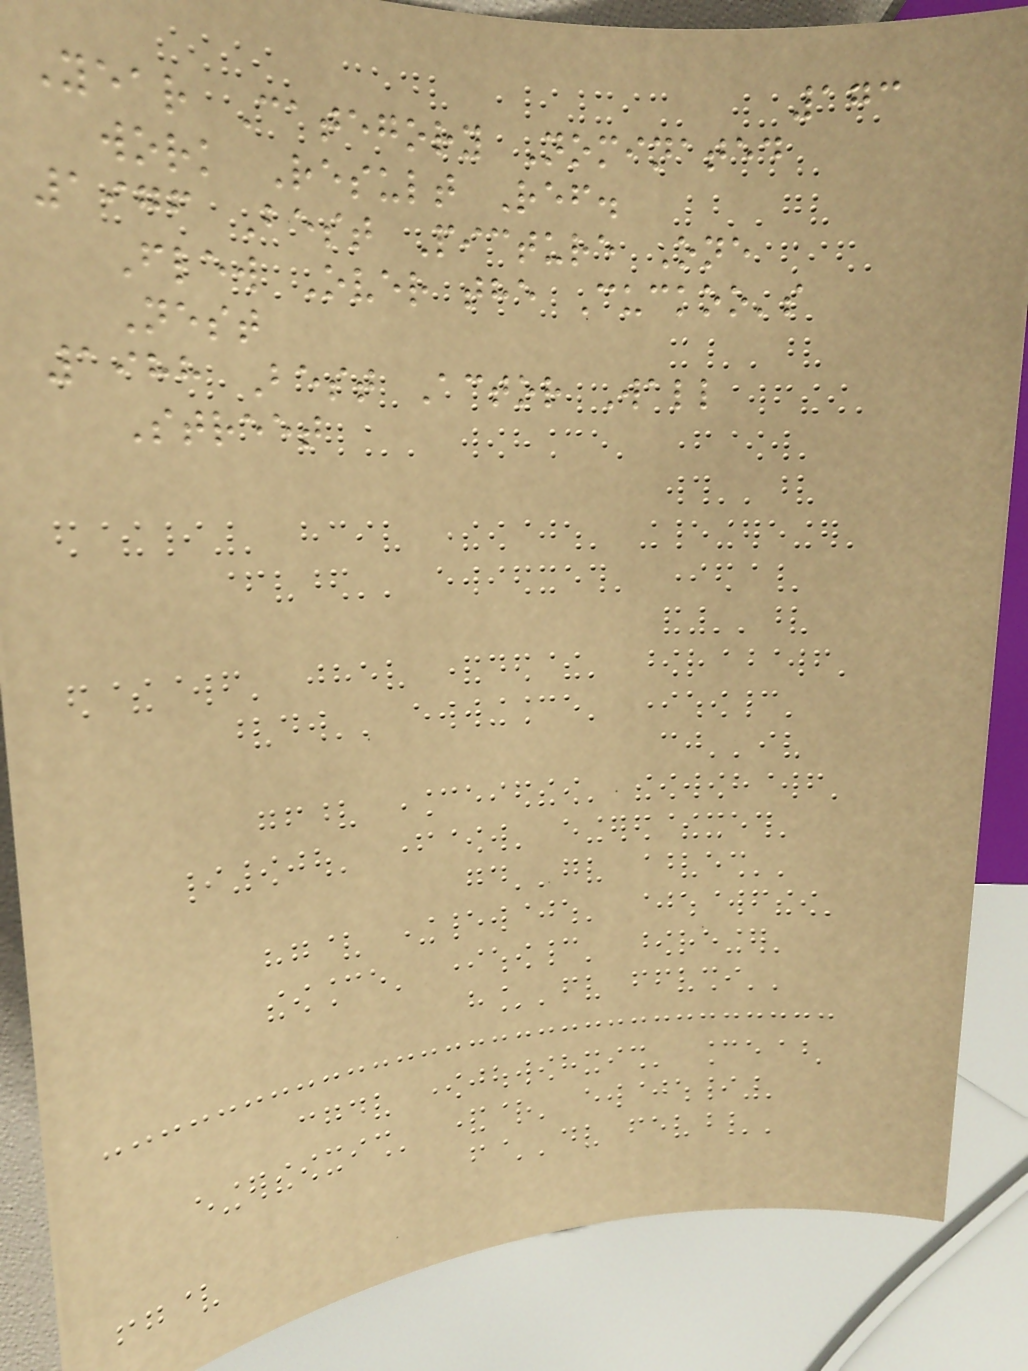173
Year Category Nominated
work Result Ref.
1976 Best Picture One
Flew Over the Cuckoo's
Nest
1988 Best Actor Wall
Street
